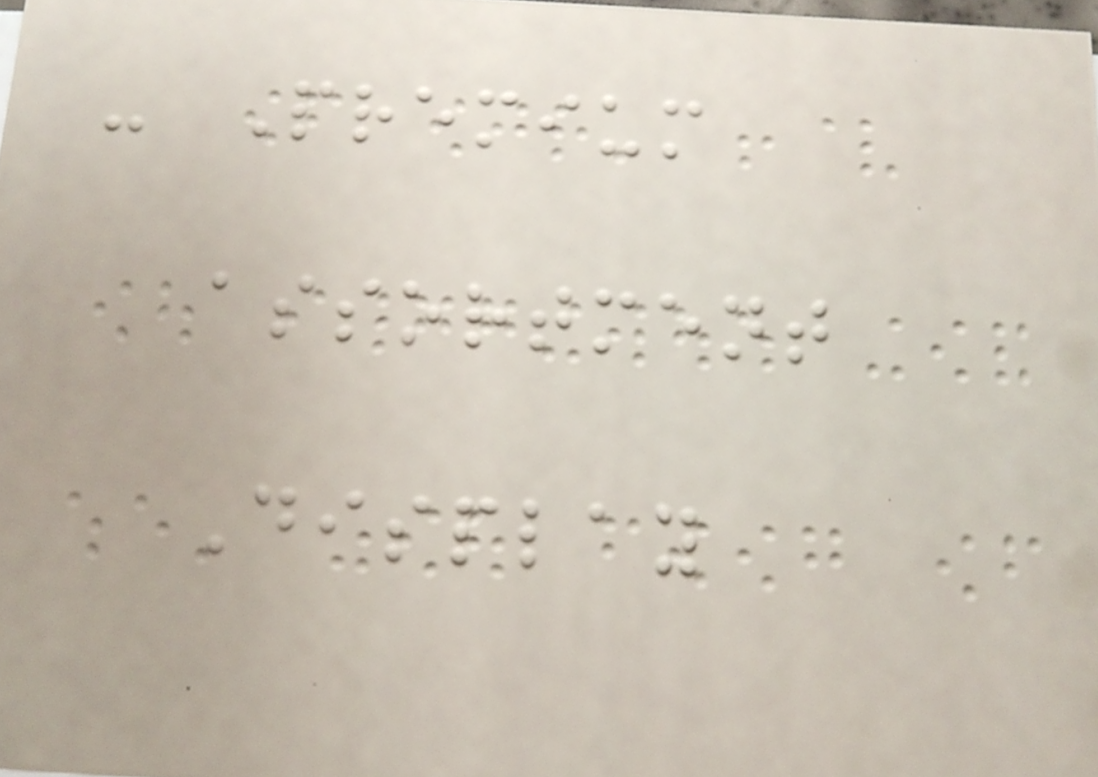- Premium
assortment
Display
